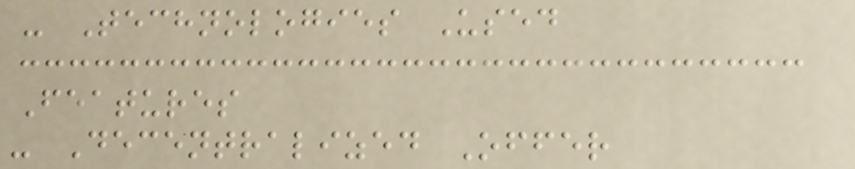- Technologies Used
Features
- Decentralized Offer
